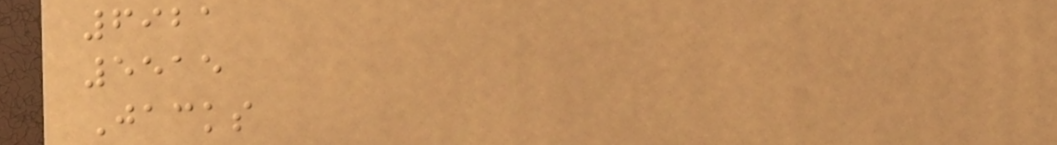6921
5515
Jacks
